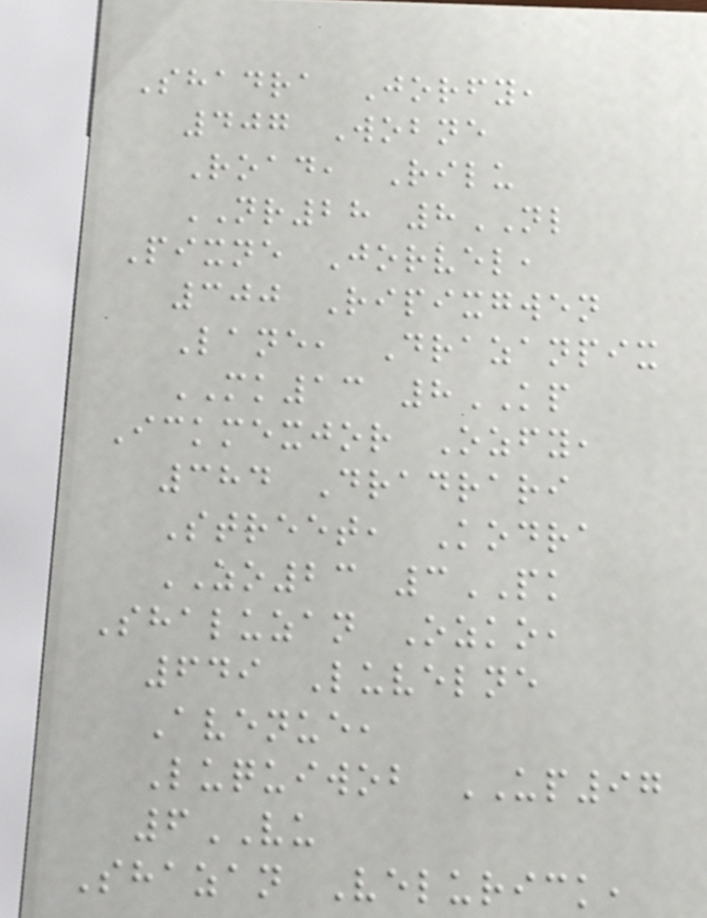Shadra Jorfy,
407 Wobne
Road, Rilu
NR28 8NL
Pixne Jorvel,
300 Ripixgwen
Lane, Drazanpix
MK13 8KP
Ickmexjor Ozfy,
384 Dradrari
Street, Kodra
ZO23 3PK
Shaluzan Ozko,
649 Luvelne
Avenue,
Luquiwob UP97
6VU
Shazan Velurick,
